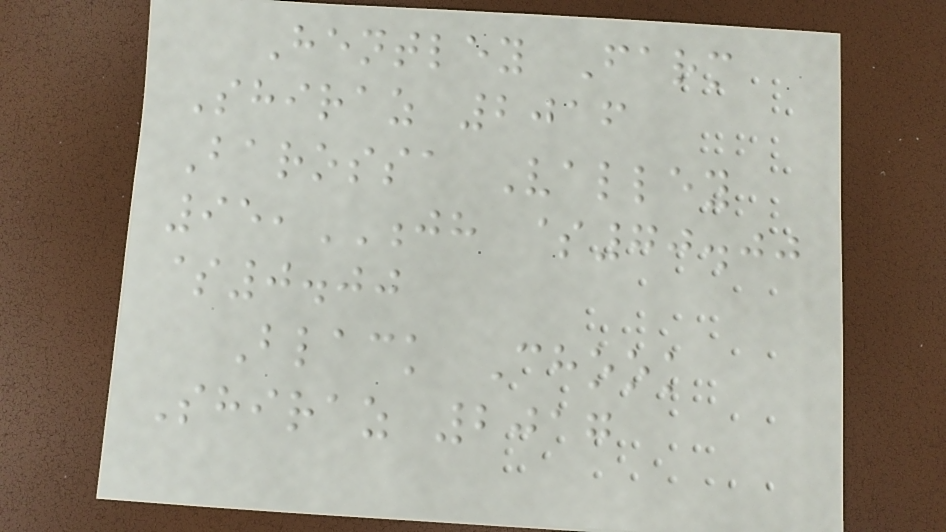Hentley Farm
Shiraz 2016
Barossa Valley
95,JH $70.00
$0.00
Black Chook
Shiraz 2017
